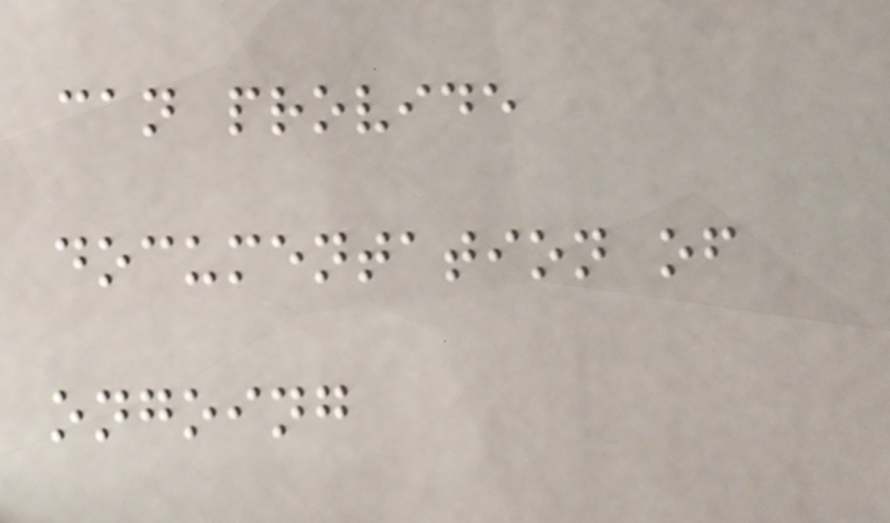can provide
documentation of
ongoing
